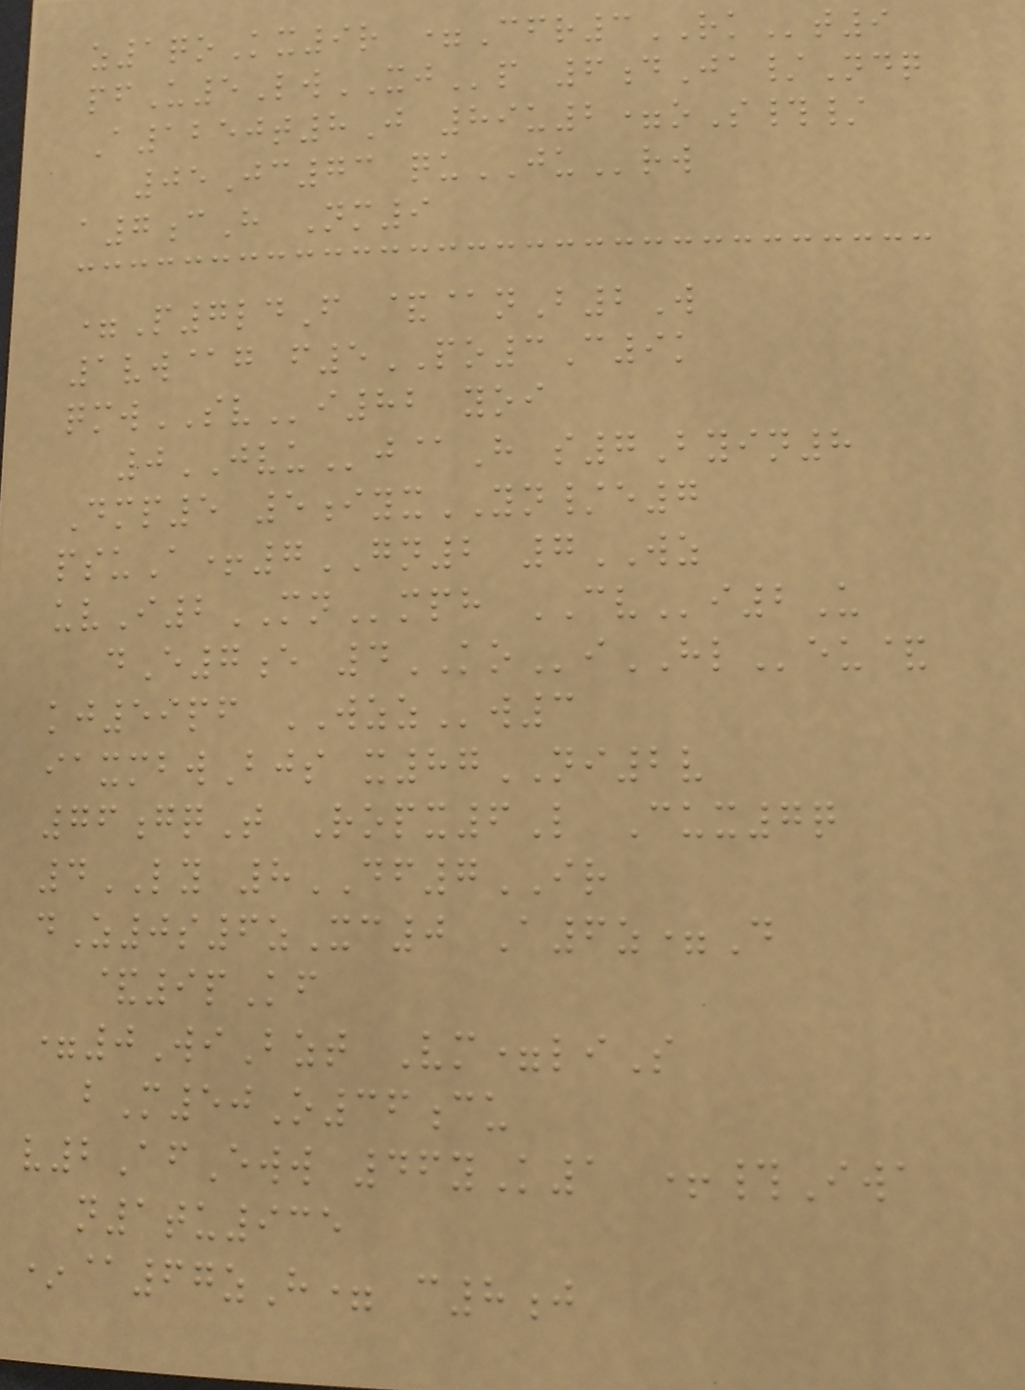z1qoKx9r =Cfr3RKt9
pfU5LwXJp 6dJa/Ndq
A1250t8J 89u2=oS#/
05Jc73 quJUrw
a7cH Nm9
=P7ldF &@nB2W
1vw@g f5PO3C9k
qmwSVi82 yoi
0JVUj@H s7Byin8
Dmp5 5iyxYN/e7
psuA+7GN2 7WZ
uvI2MNmph CVi2U
dE7e 4KOiHLeu&
kj59pf WZZw3
iaxmbwBjs x87NI2v
76gqT Ropx6L Cux7q
4LY 8DF7IR
dZ0s6zXc0 A6z=D
&9pKf
=0WiBzt Vm=liS
bM50O36cu
v2AfEww 46yK1 +#Iwa
n1tu935
*@67zH= c8j
